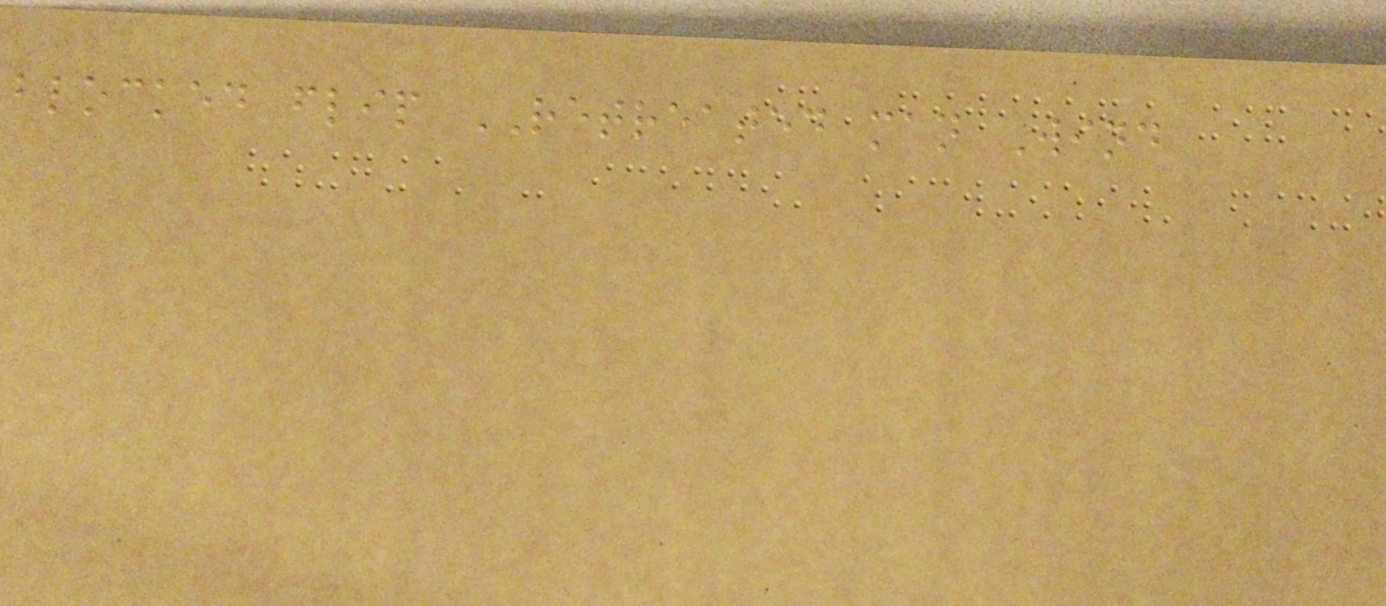blocked flip RETREATED man Wind
